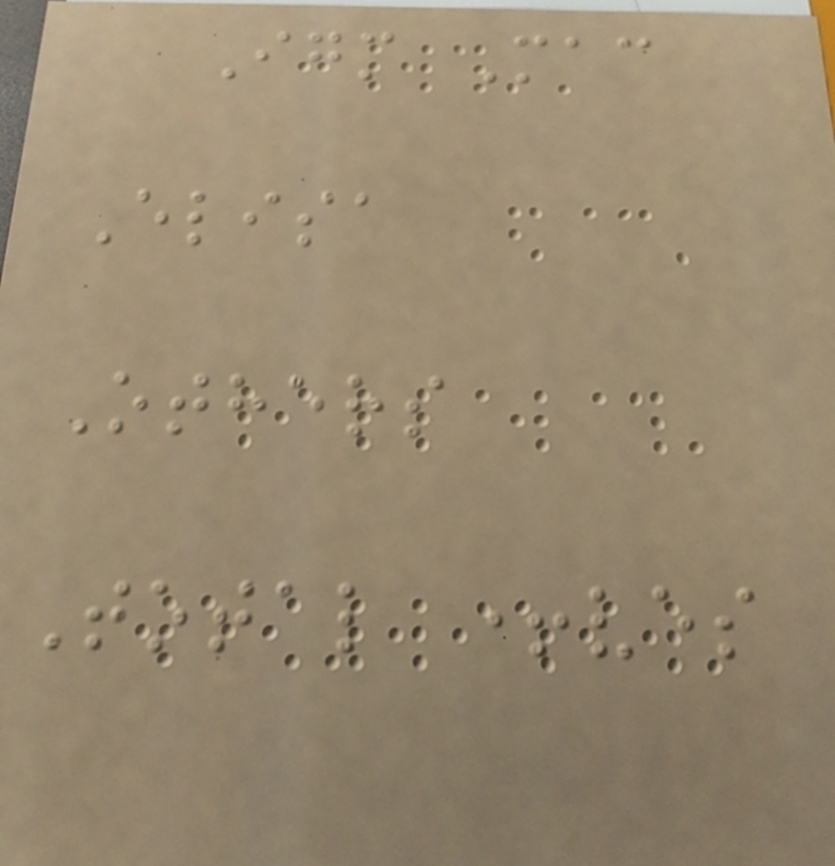Igm Mac
Elisa
Others
Total +ves
